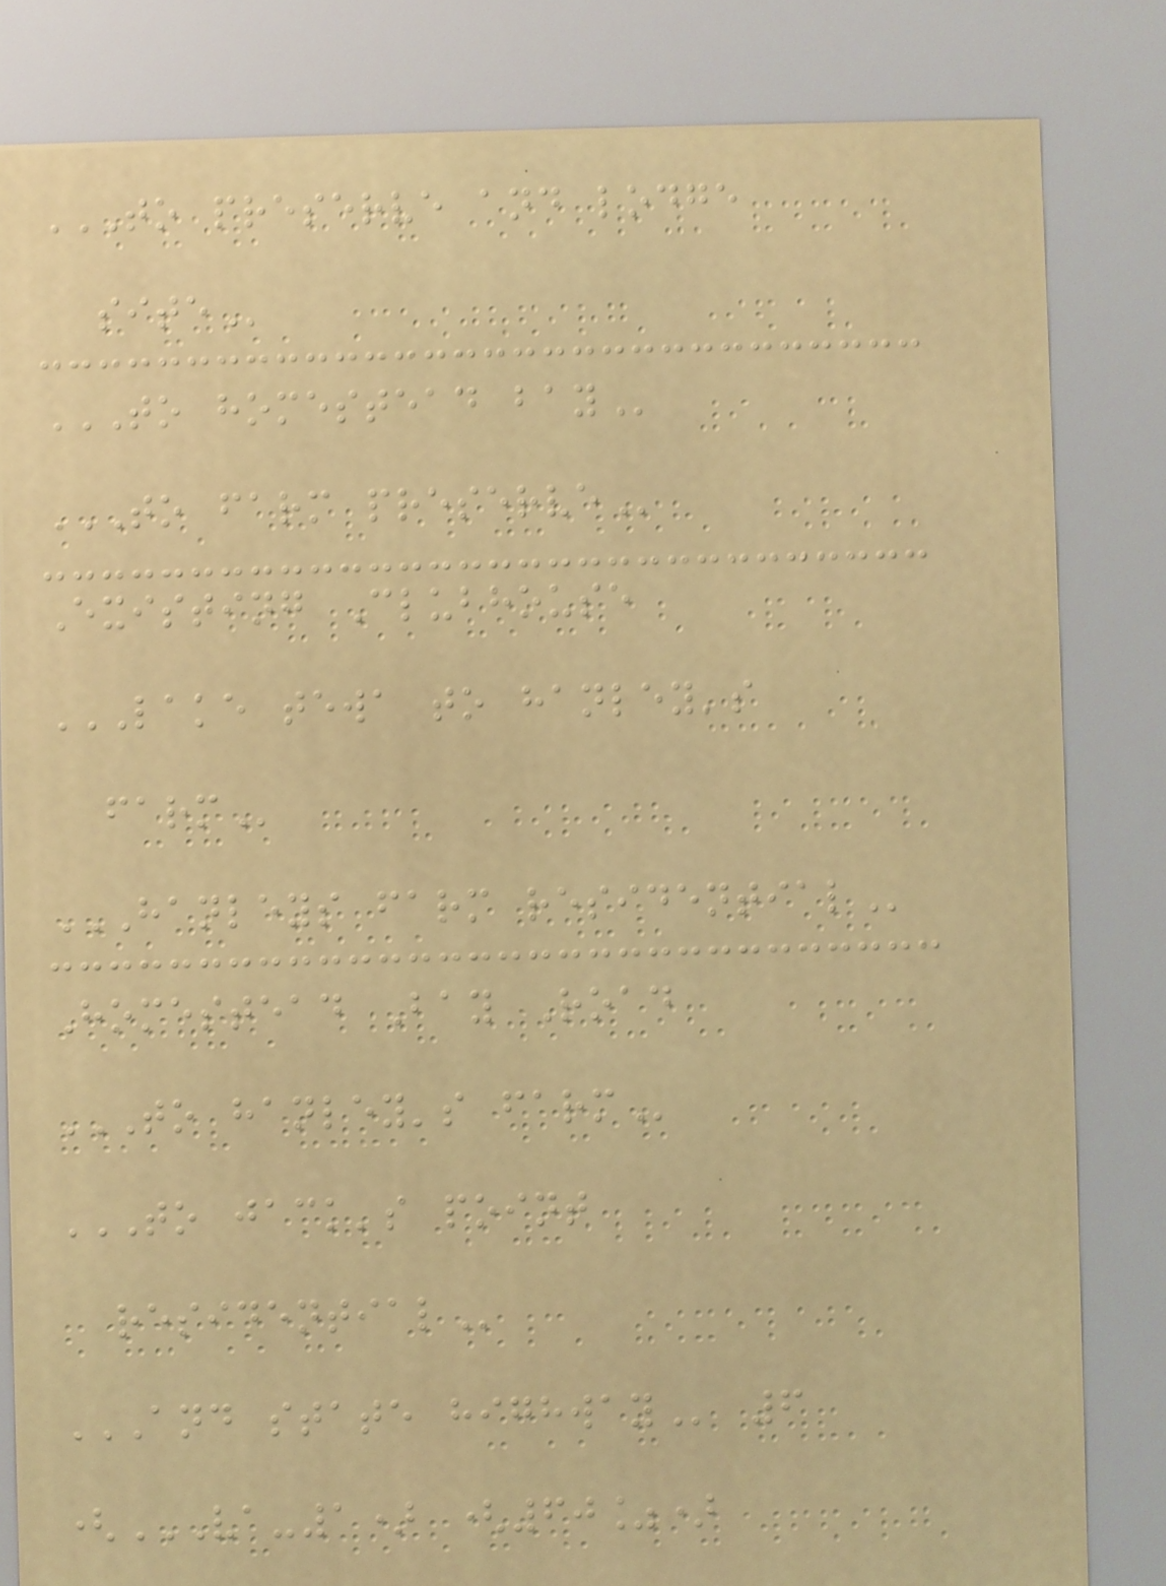TO PRESERVE AND LODGE
SITE
TO HOMESTEAD BAY
TO FARM PRESERVE
Existing Clubhouse
LAKE TEWA TO HANLEY'S
FARM
HANLEYS FARM RESIDENTIAL
Homestead Bay Road
TO HANLEY'S FARM
TO JACK'S POINT
RESIDENTIAL
AND STATE HIGHWAY 6
(VA-1) (60%)
